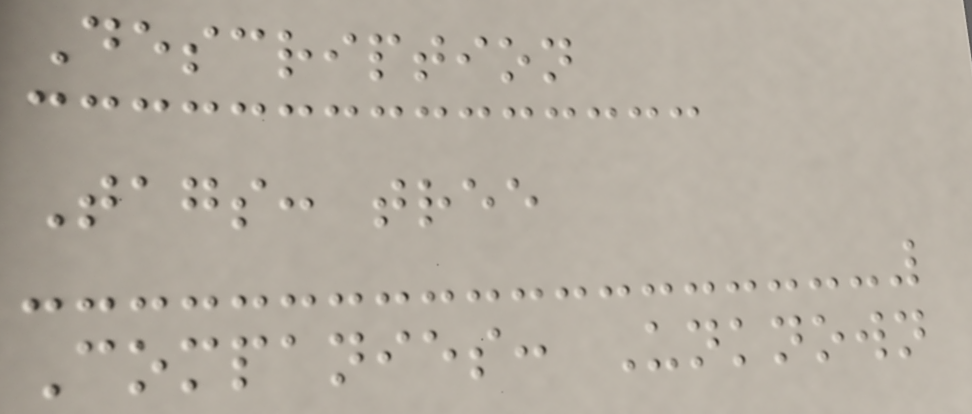Description
Tags: tree
Companies: Unknown
